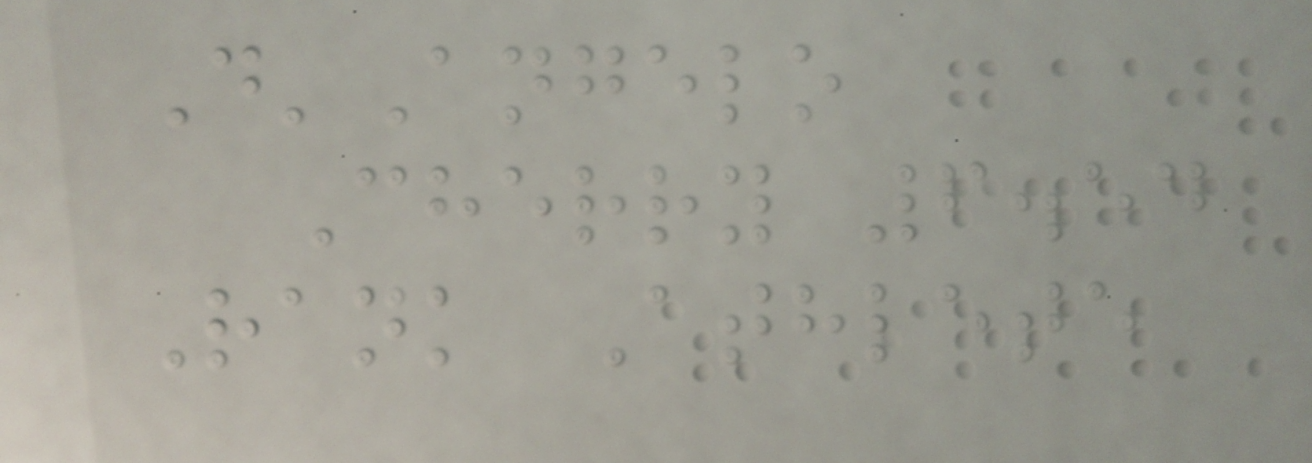D'Angelo
Cherry 6.54
Rank Athlete
